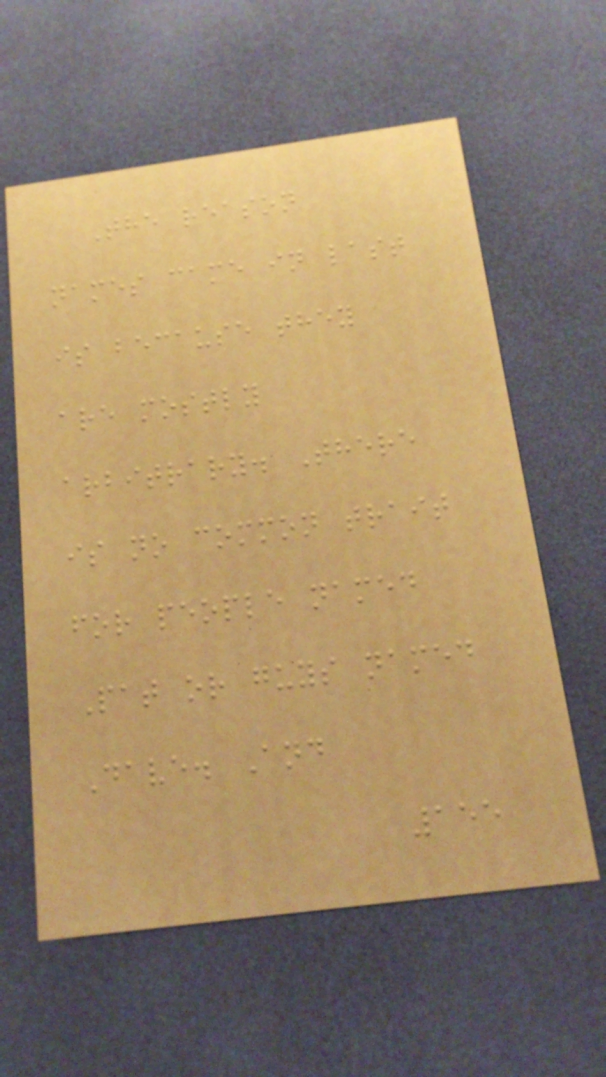The reason
names came in last
is because they
are mostly
arbitrary. There
is no common trait
for people named
Pat or guys named
Dave. And
155
